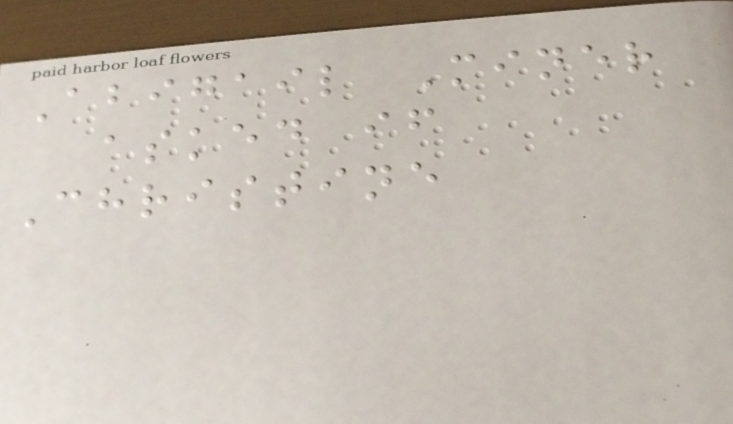Abigail Miner
asked if
Christine
